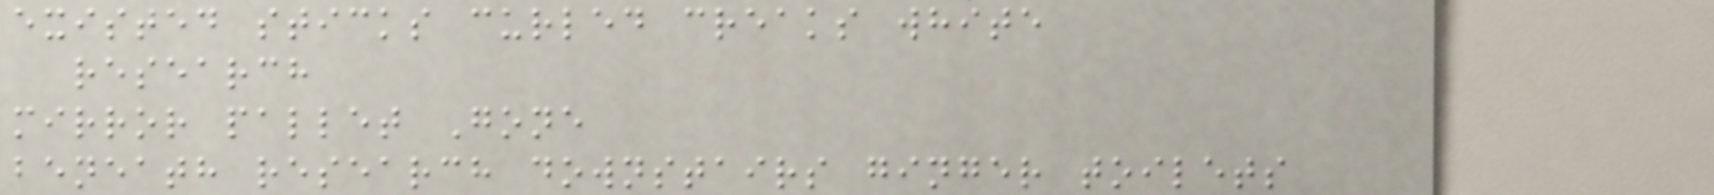existed sticks curled creaks white
research
mirror pallet Gone
beneath research downstairs ginger toilets
